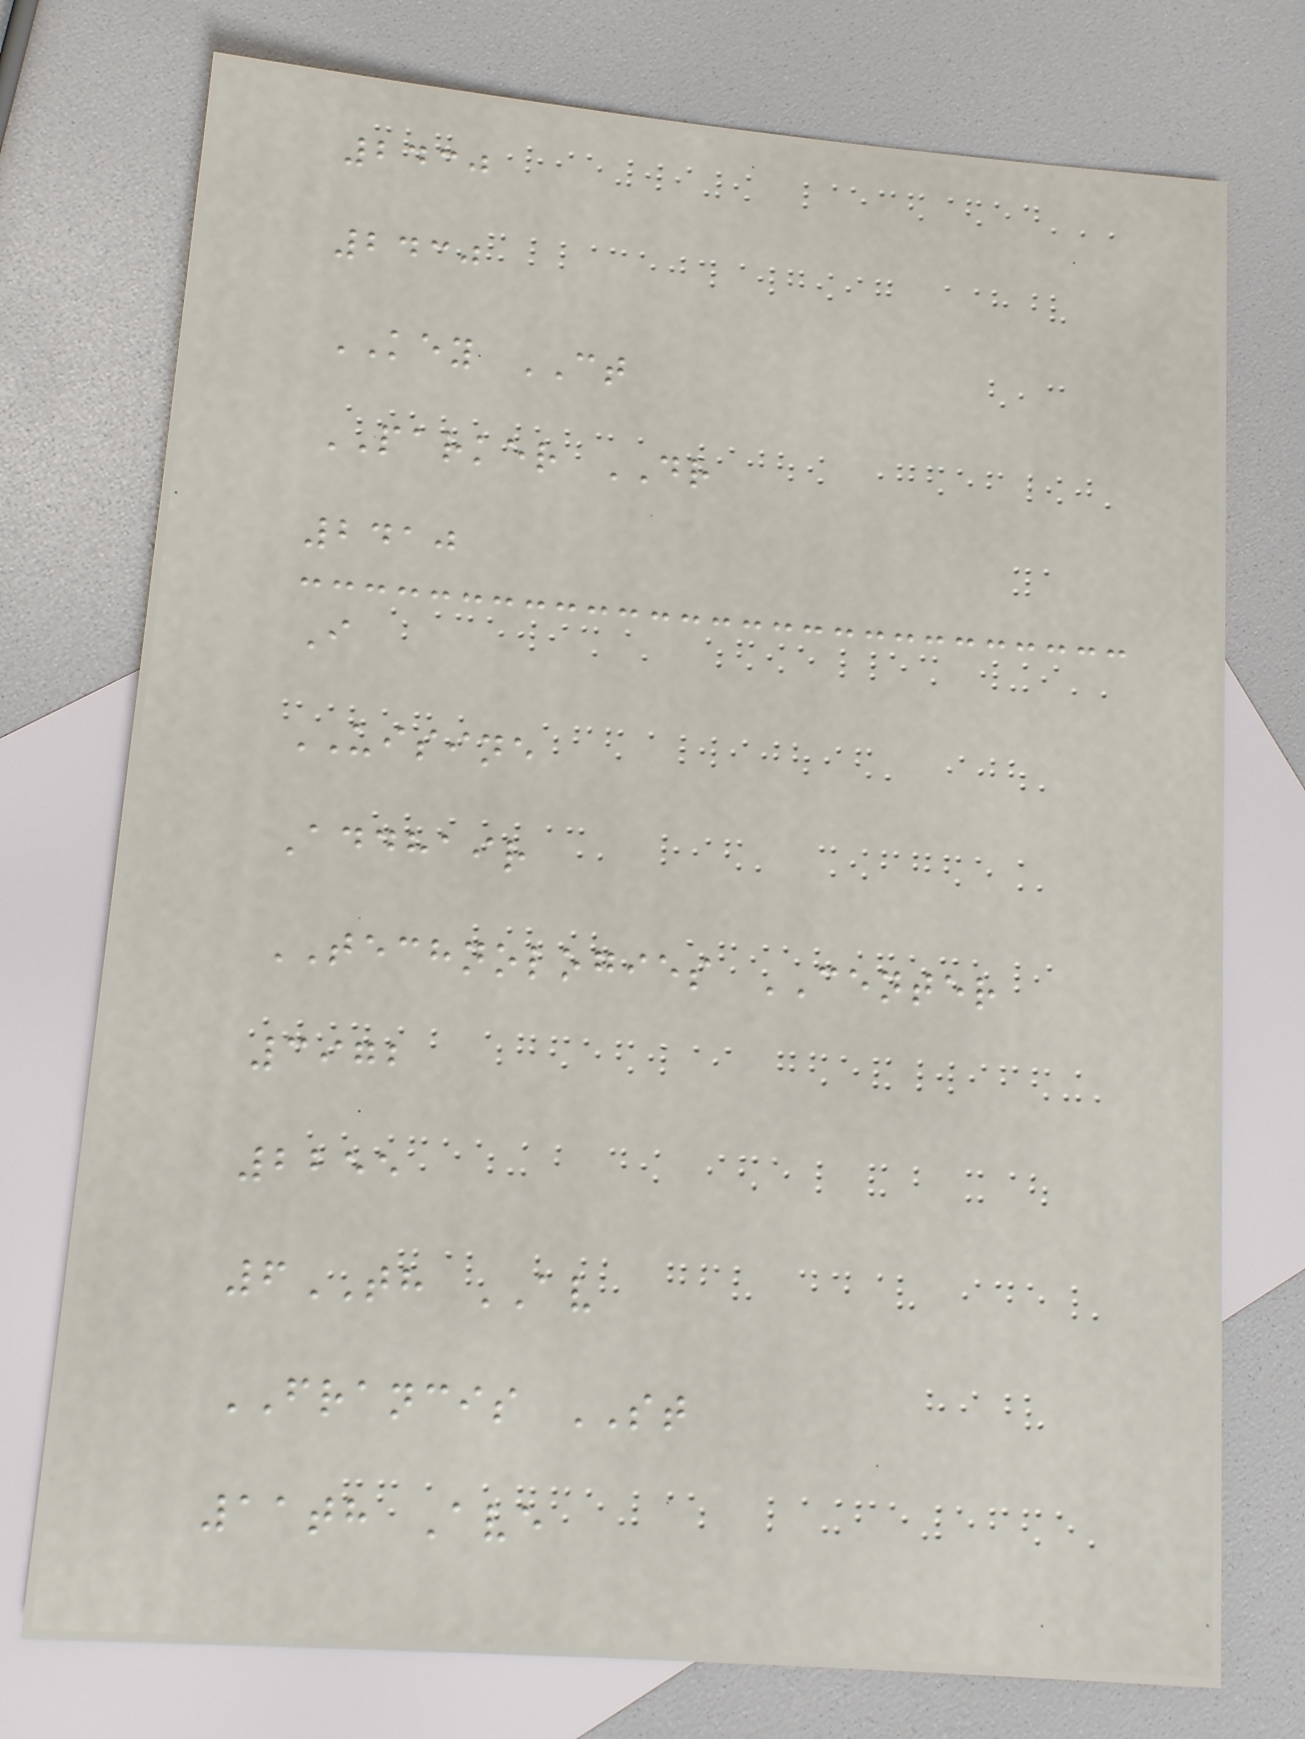2430
2430
KEY CT
PARKER DR
2410
I
UISINE
Addhair
TECHNOLOGIES CENTER
3972
2255
6TH AV
FRANCIS ST
11th Ave
